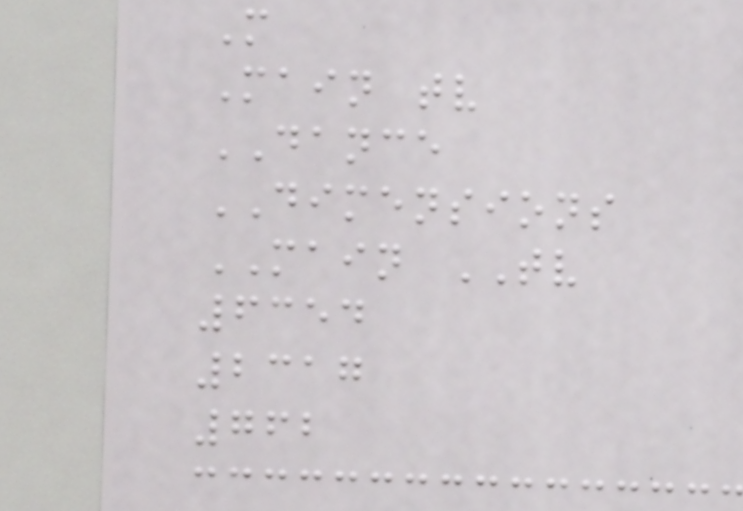M
Main tv
DANCE
DIMENSIONS
MAIN TV
6354
2317
762
